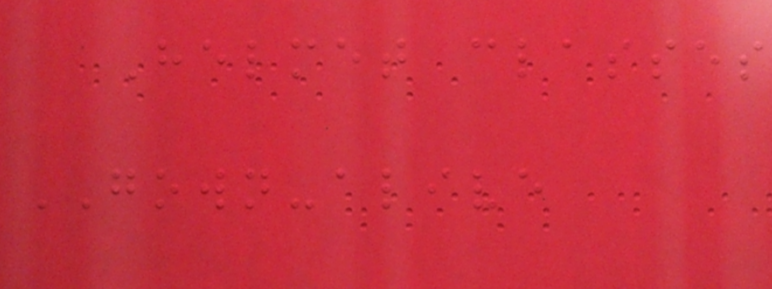Helmet classes
GOWN-alive
